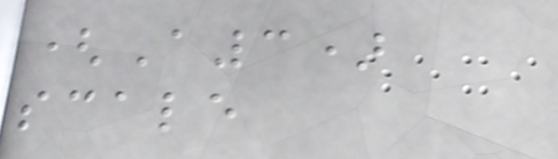(A3)
scale
